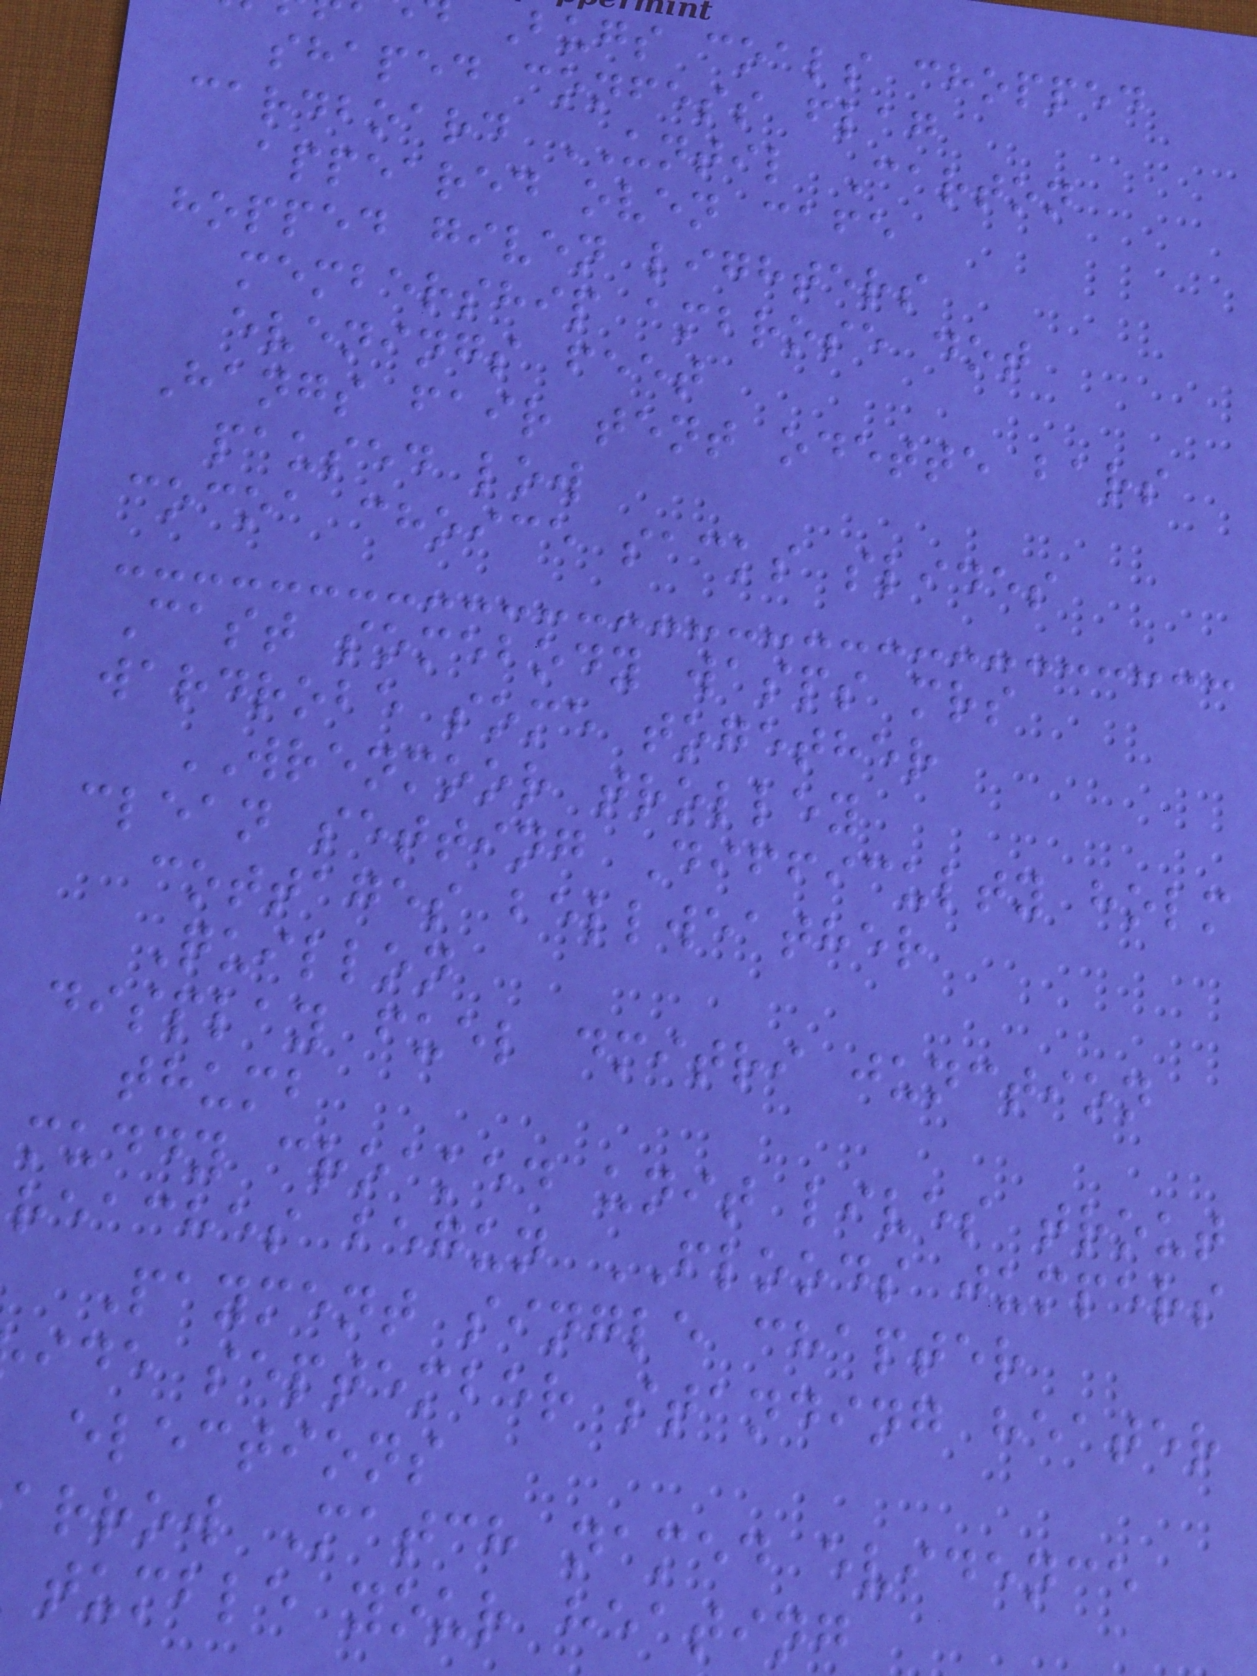Bugs coals chopped
shaped confess flag
cardboard UNTIL Carton
appeared oven cafe
hopped given lighters
membership ambrose dot
evenings feet
Hangs fair tent odette bars
paused low
cocoa choice sacks slides
Cast somebody wasps mrs
wardrobe some together
WRENMOOR trolley
clean setting Difficulty holm
cottages bellweather
Quillon
display fuel dmitri junction
thumb
muddy croaked unit lives trout
reaches begun FLOODS jumpers
Payment single chapter
ide september standing heater
elections
arrow Match named evidence
tumble your heating
